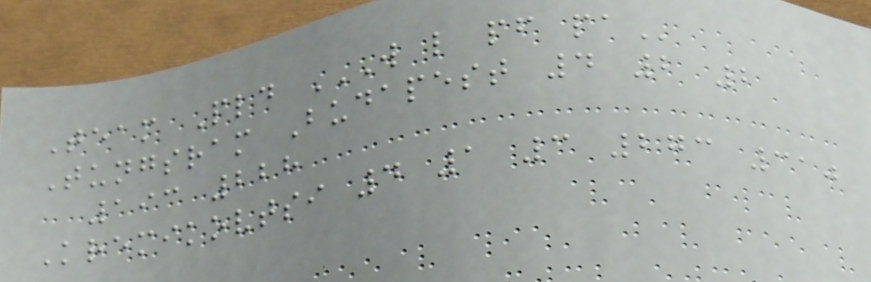Team Pld W L PF PA
Tungsram Budapest 4 2 2
193 228
Kremikovtsi 4 1 3 273 310
